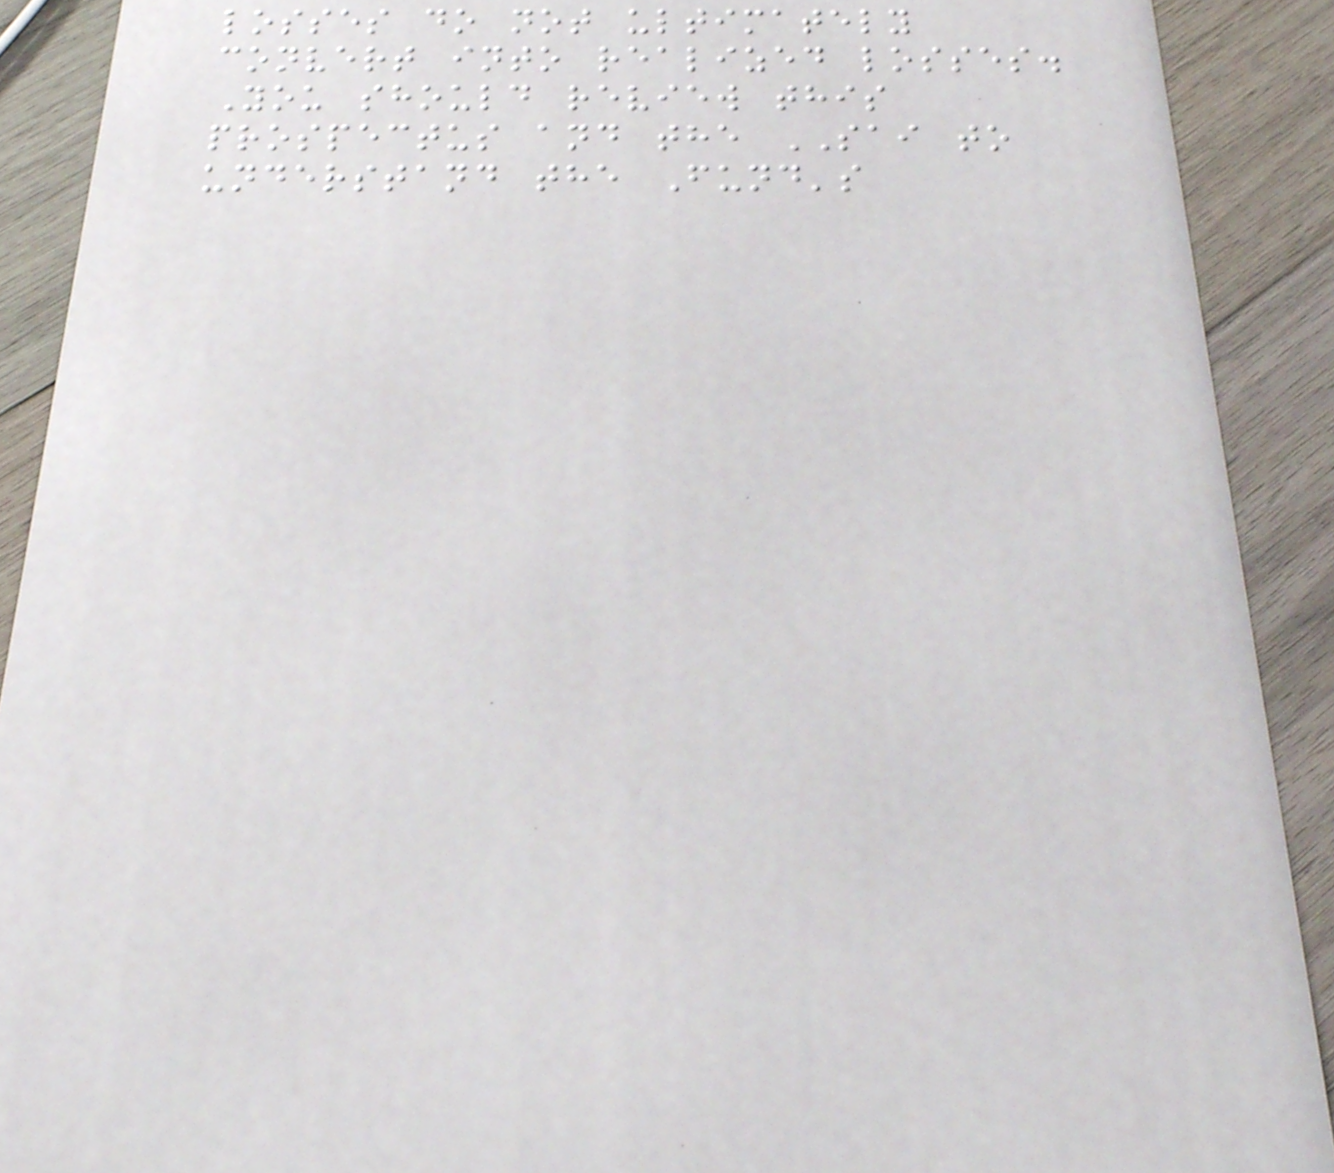losses do not ultimately
convert into realized losses.
You should review this
prospectus and the SAI to
understand the Fund's
